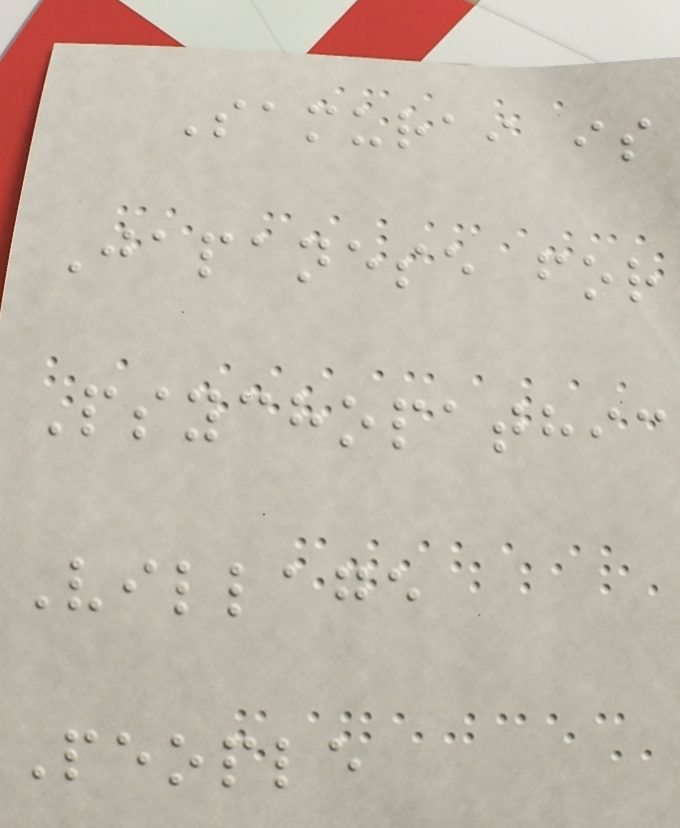Samurai is
Japanese for
Psychopathic
Village
People
